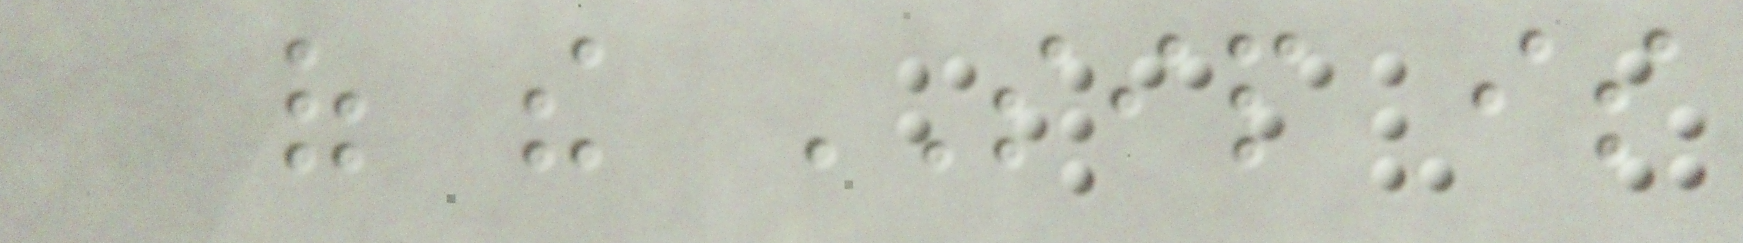of the SIP is
